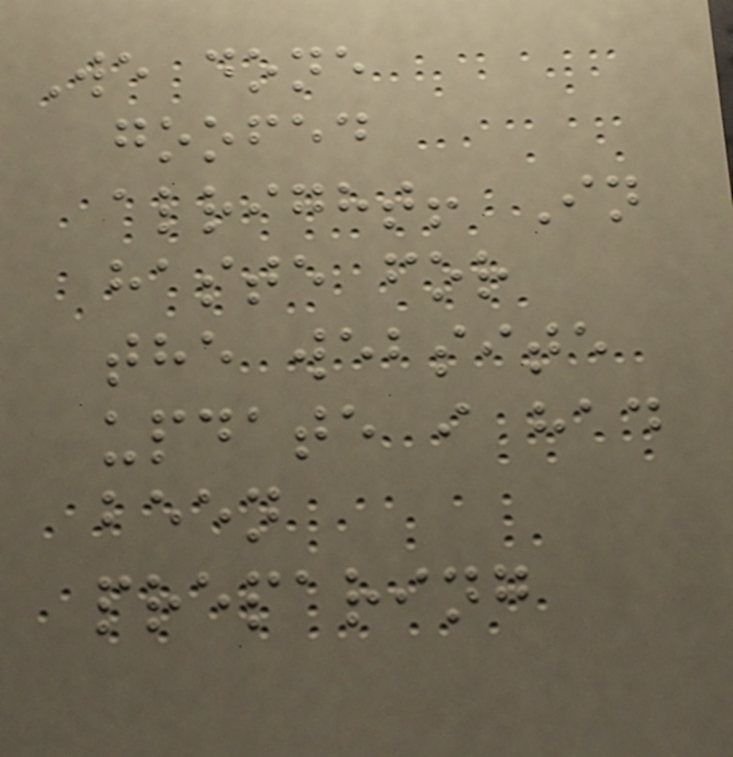We done
goofed
alright! In
haste for
the website
update i had
been
preparing
